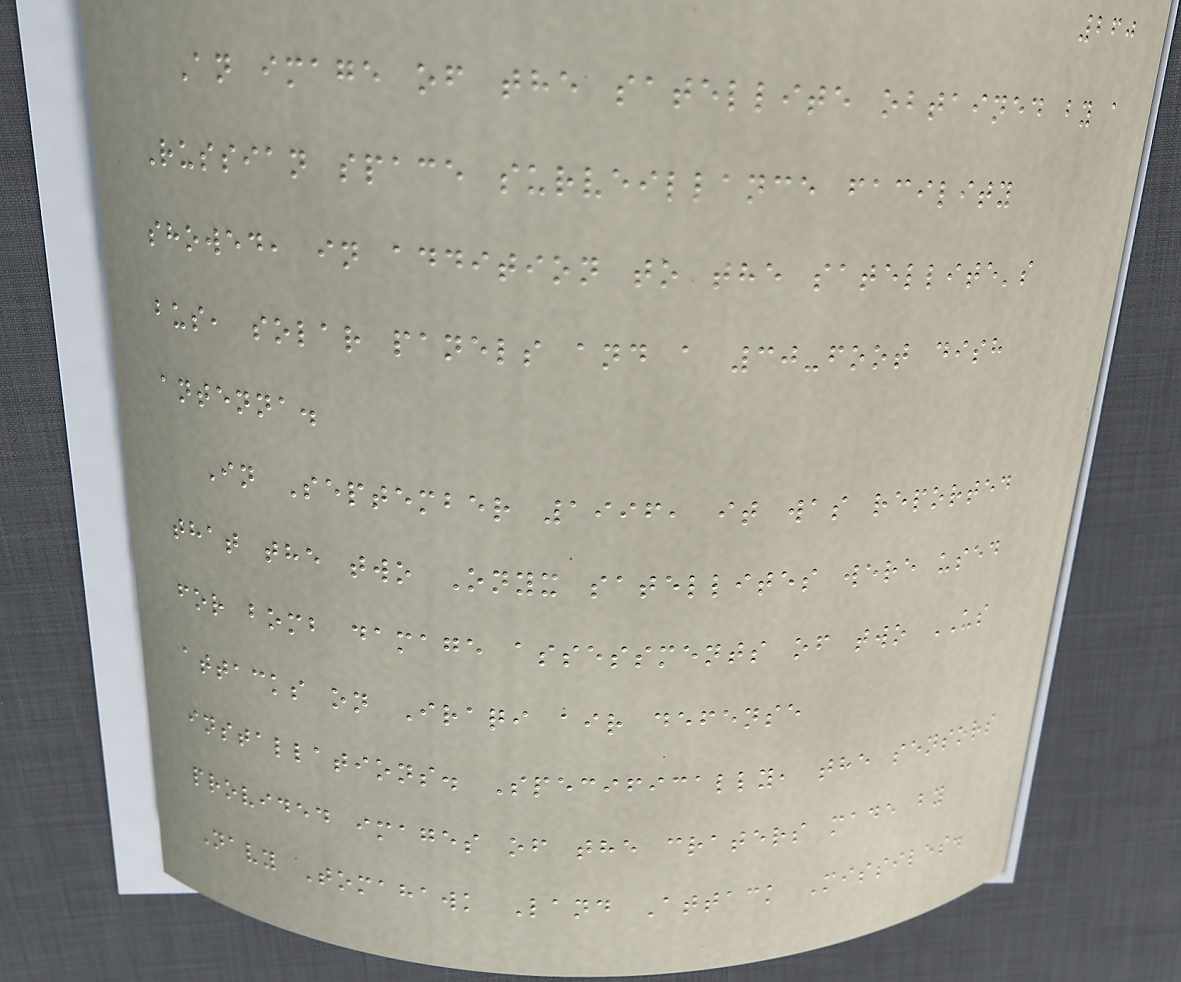260
An image of the satellite obtained by a
Russian space surveillance facility
showed, in addition to the satellite's
bus, solar panels and a 30-foot dish
antenna.
In September 1996, it was reported
that the two Onyx satellites were used
for bomb damage assessments of two US
attacks on Iraqi air defense
installations. Specifically, the sensors
provided images of the craters made by
Navy Tomahawk Land Attack Missiles.
